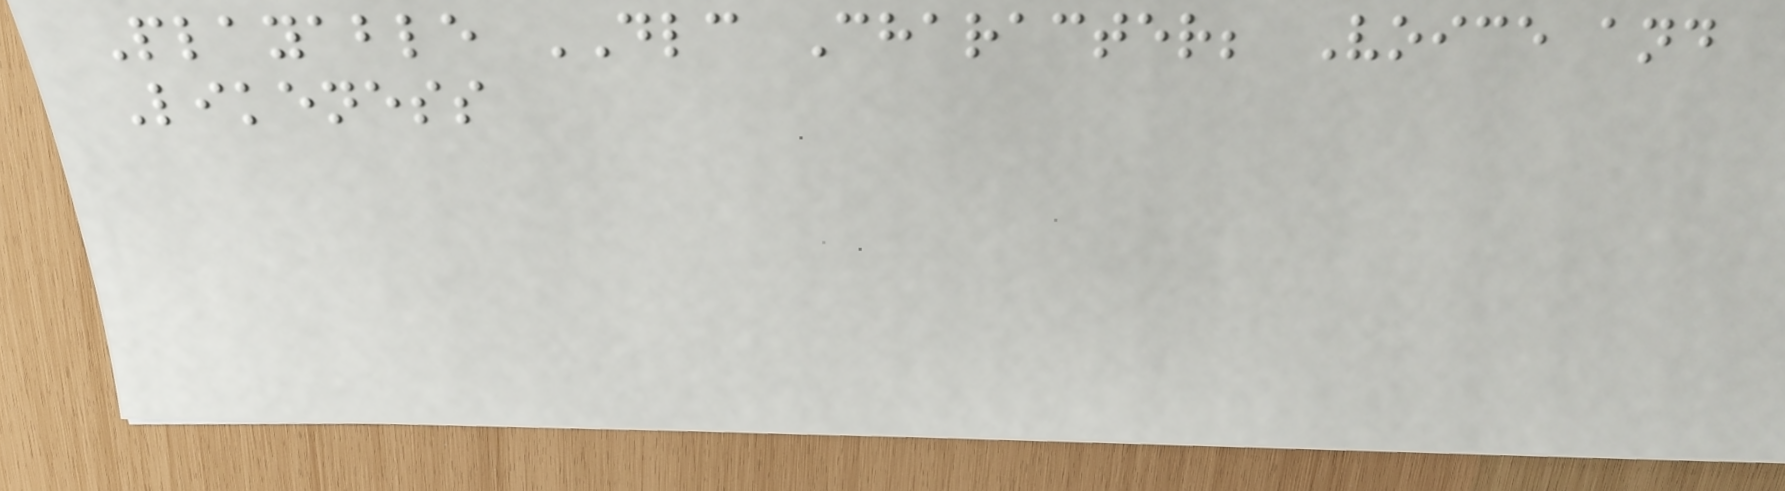Playable DLC Character; Voice and
Likeness
